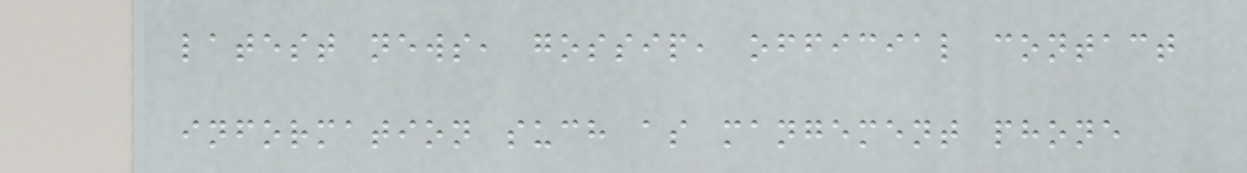latest news, gossip, official contact
information such as mangement phone
